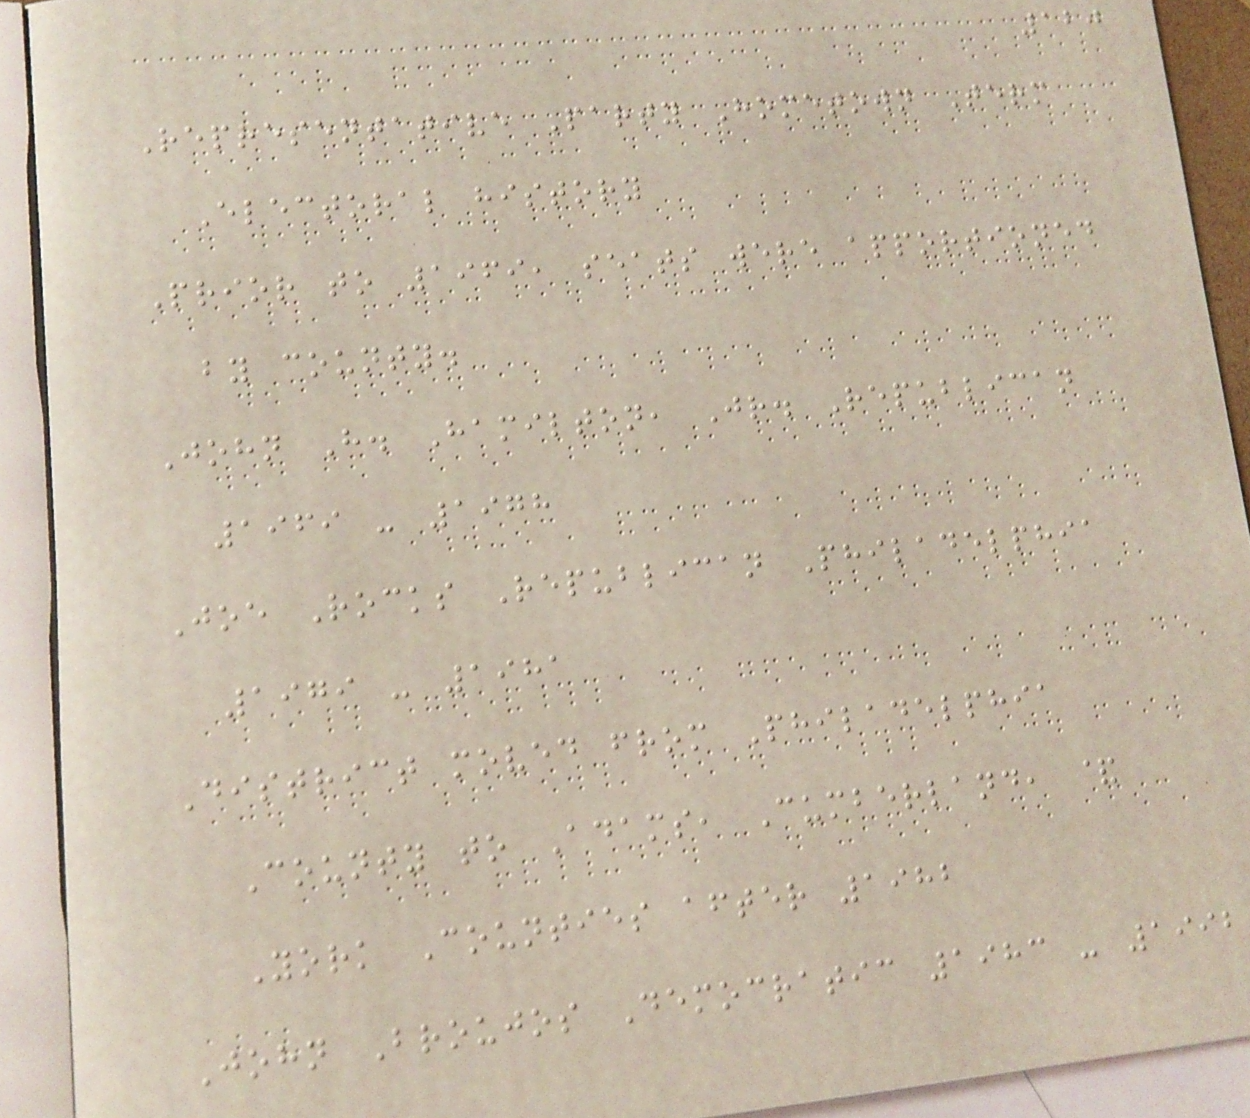120
Representative Party Hometown Term
Electoral history
Prior to 1969, seats were apportioned
by county.
John H. Hamilton, Jr. Republican
1969 - 1978
Joe Rocks Republican Philadelphia
1979 - 1981
District moved from Philadelphia
County to Adams, Cumberland, &
York Counties after 1982
John Broujos Democratic 1983 - 1992
